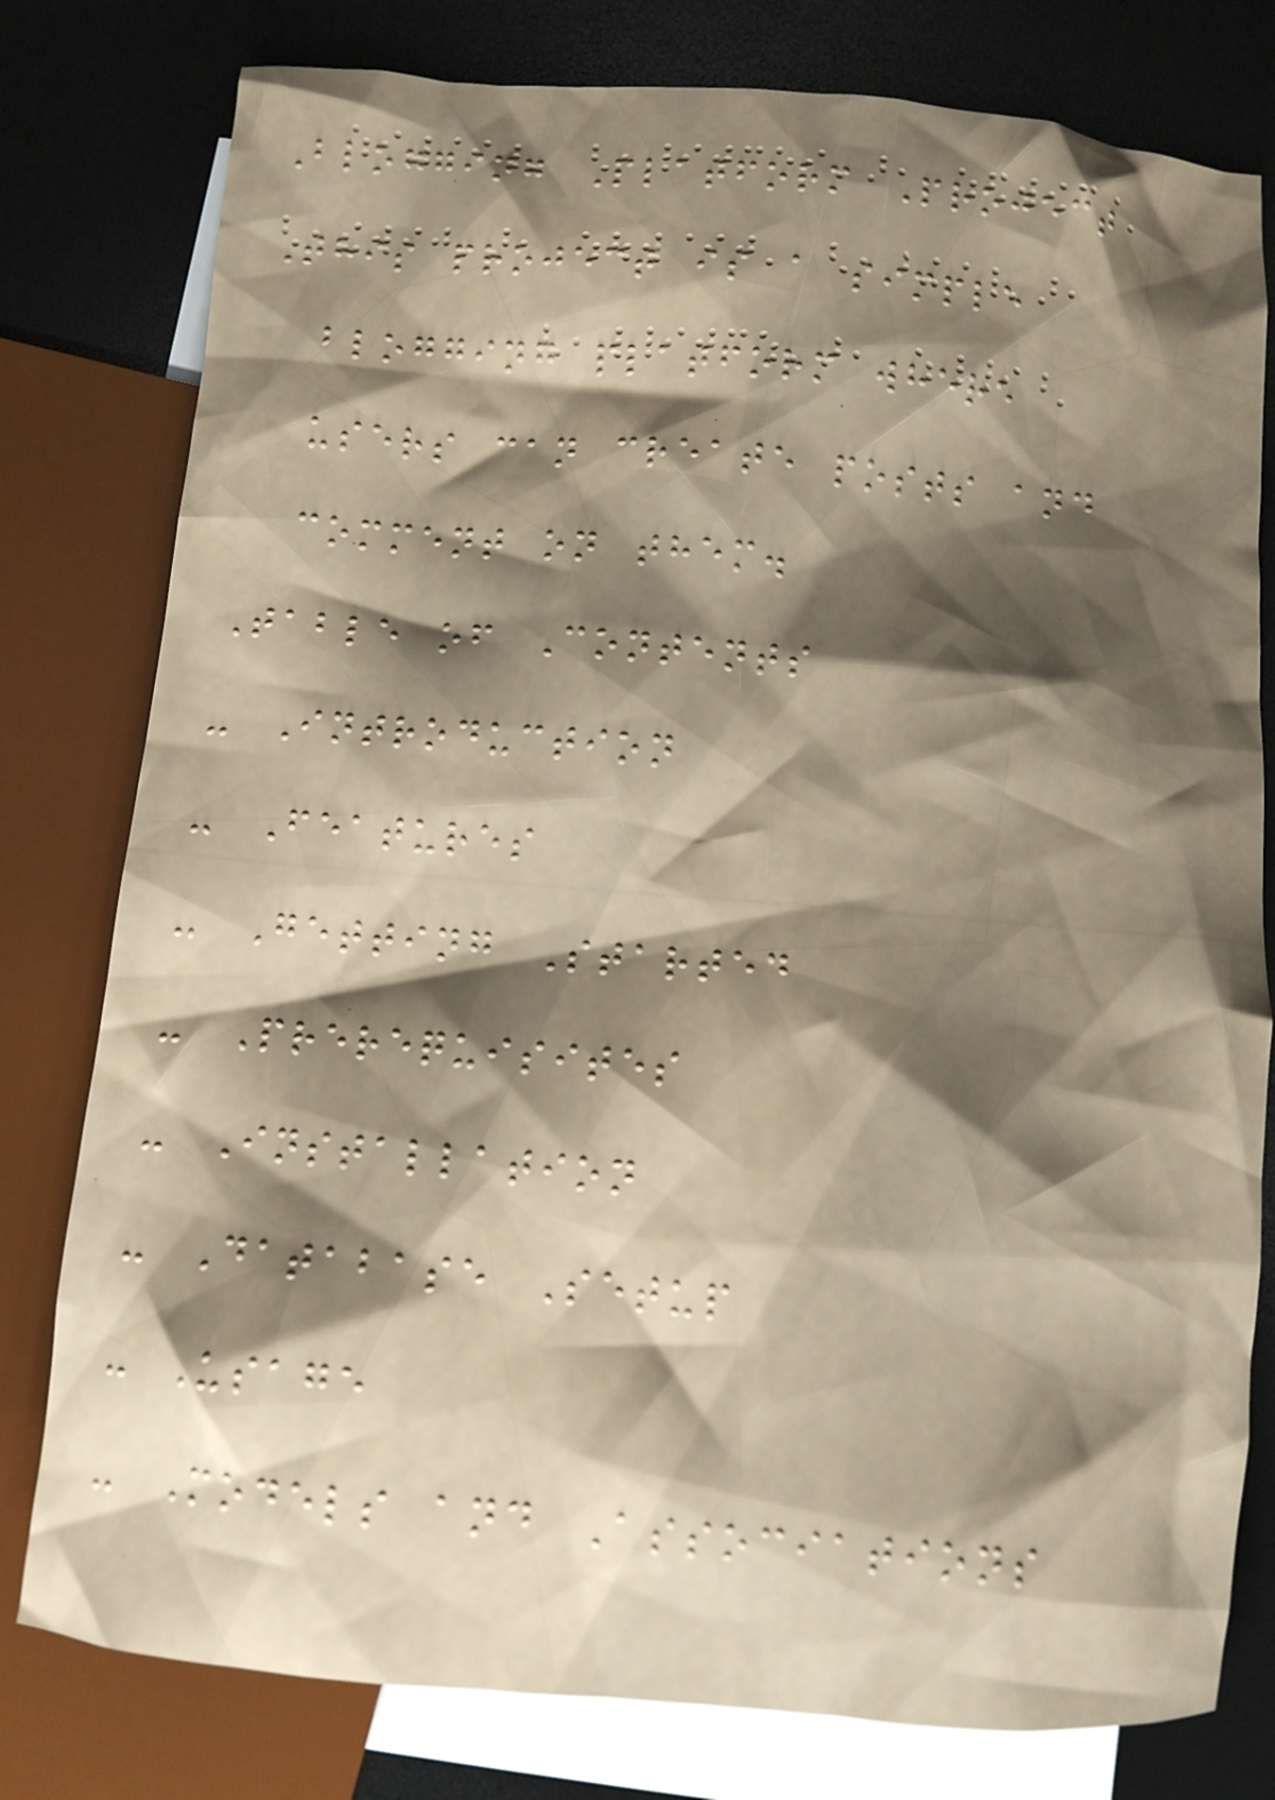Blogging Platform Project
This project is a simple
blogging platform where
users can create posts and
comment on them.
Table of Contents
- Introduction
- Features
- Getting Started
- Prerequisites
- Installation
- Database Setup
- Usage
- Models and Associations
